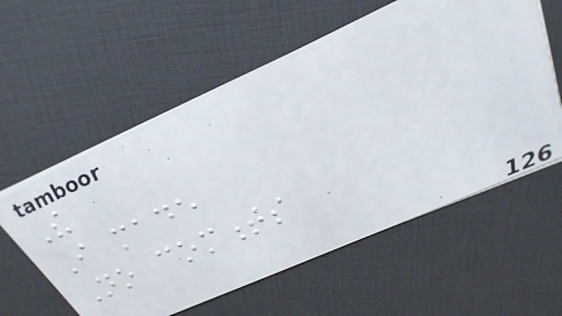The
I made
No comments
